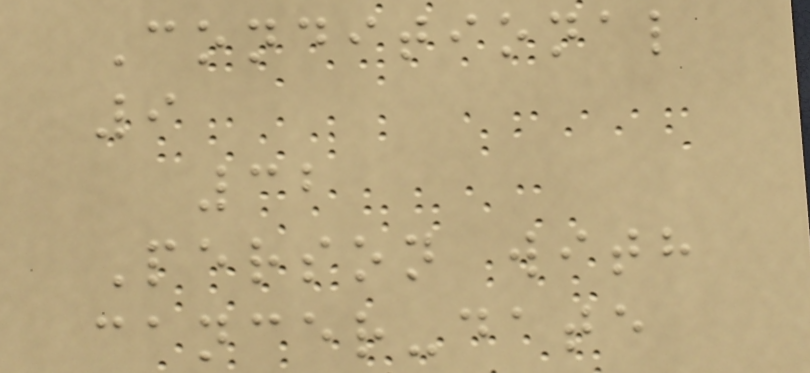Conditional
9
32
Person with
cancer-date
